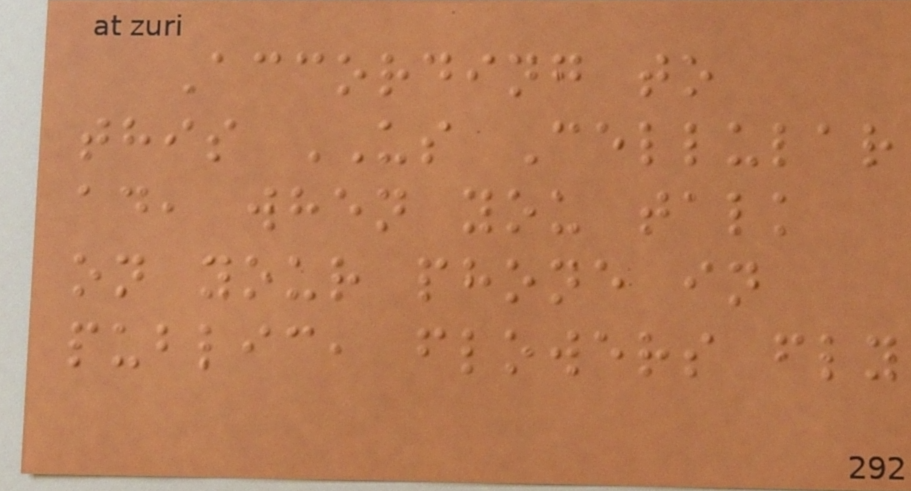According to
this US Cellular
ad, when you talk
on your phone in
public, flowers fly
